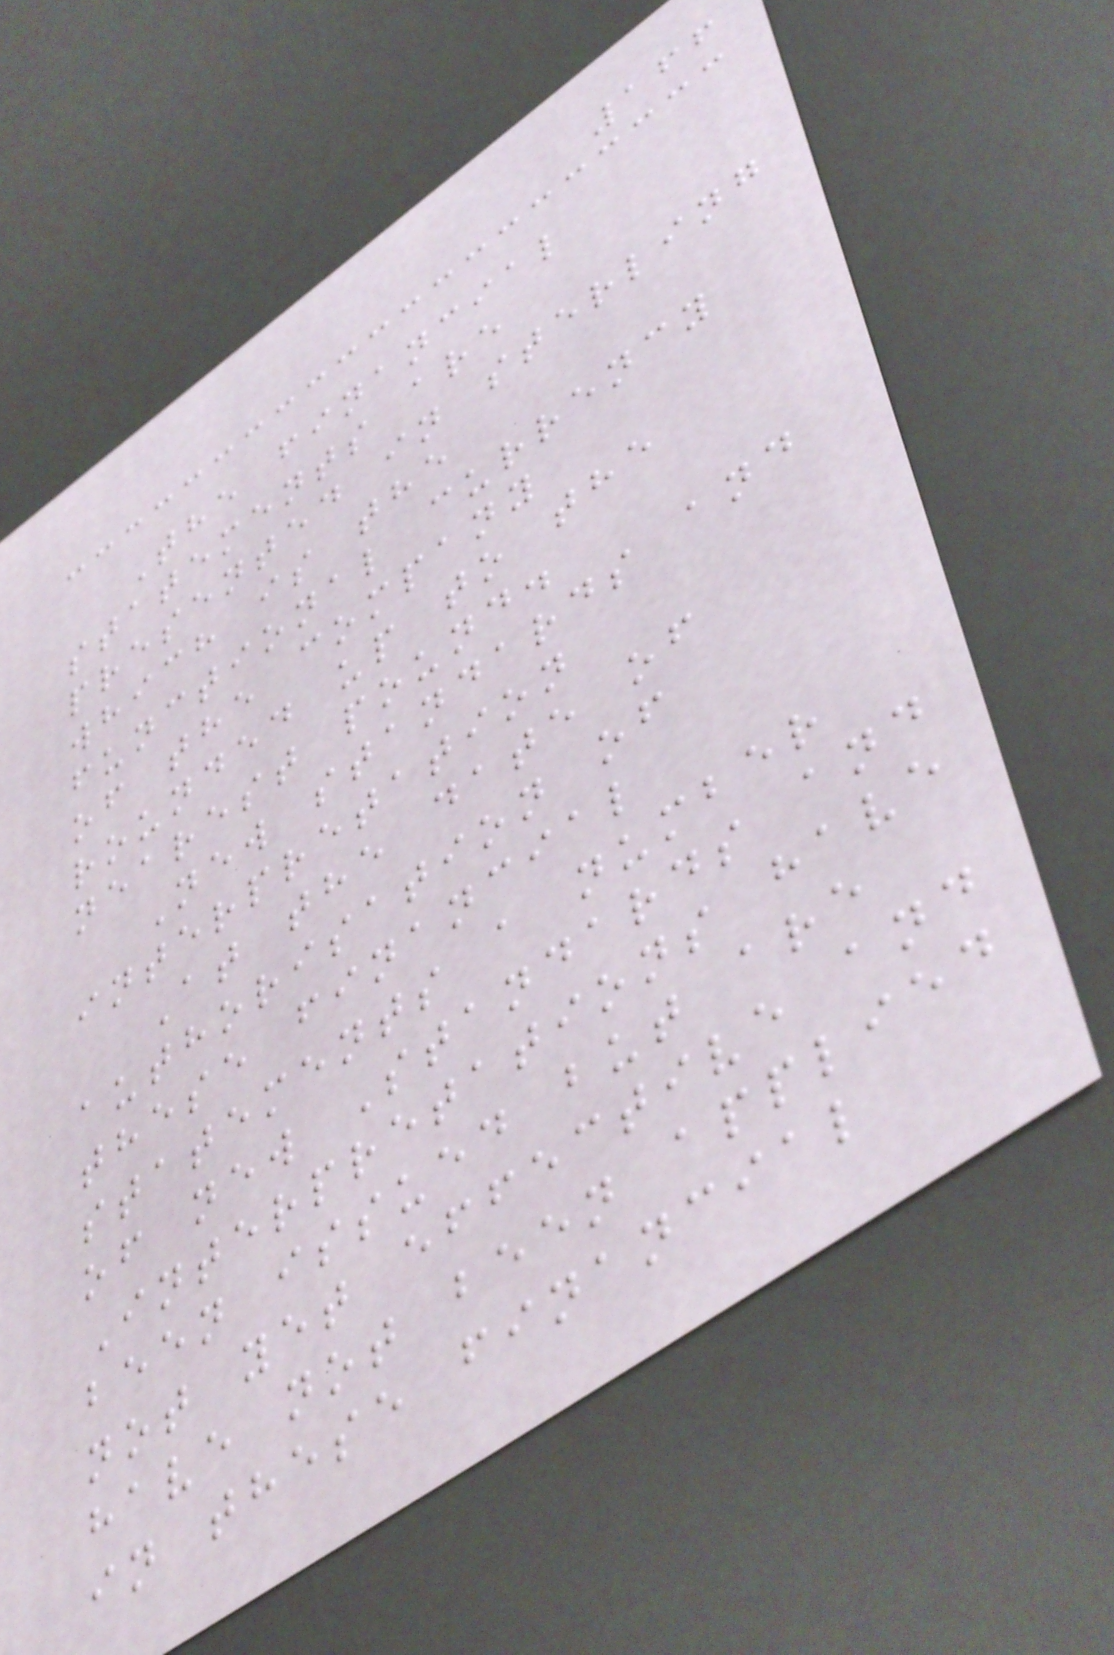166
The financial
statements are
presented in sterling
which is the
functional currency
of the company
rounded up to the
nearest pound.
New standards and
interpretation
At the date of
authorisation of
these financial
statements a number
of new Standards and
Interpretations have
been issued but are
not yet effective and
have not been applied
in these financial
